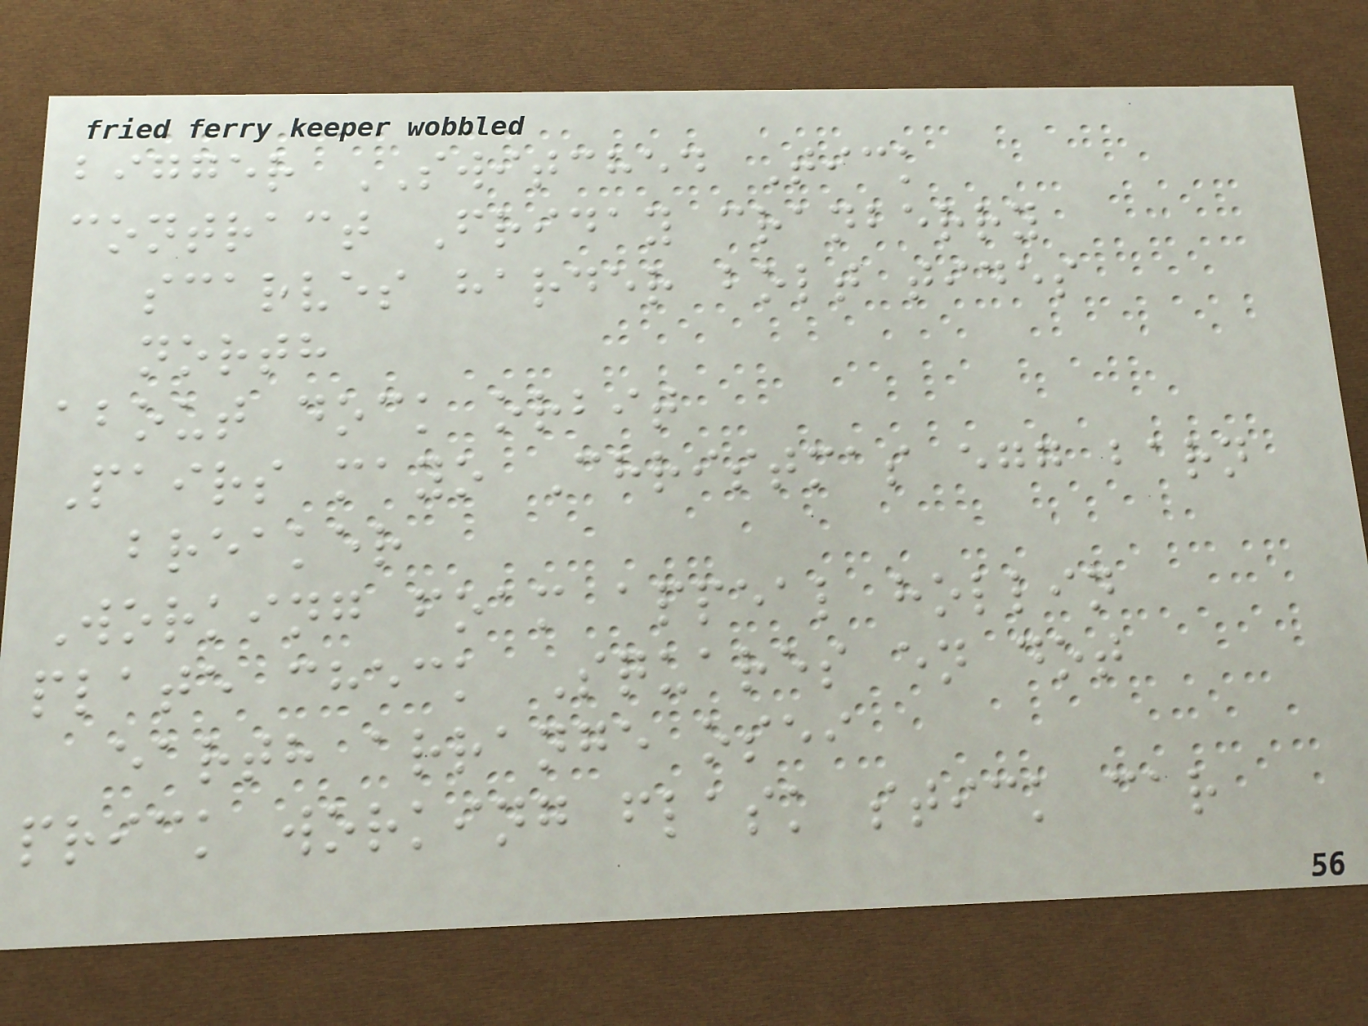bigger SWITCHED Tick
contract Friday cranberry
scarves harder bolt tides
north
about dock orbit
Pairs mayo Christmas egg barn
breaker
Working foam appeal hollin
plate check Squares en dot
earth arrange osei
prick working flask stick car
